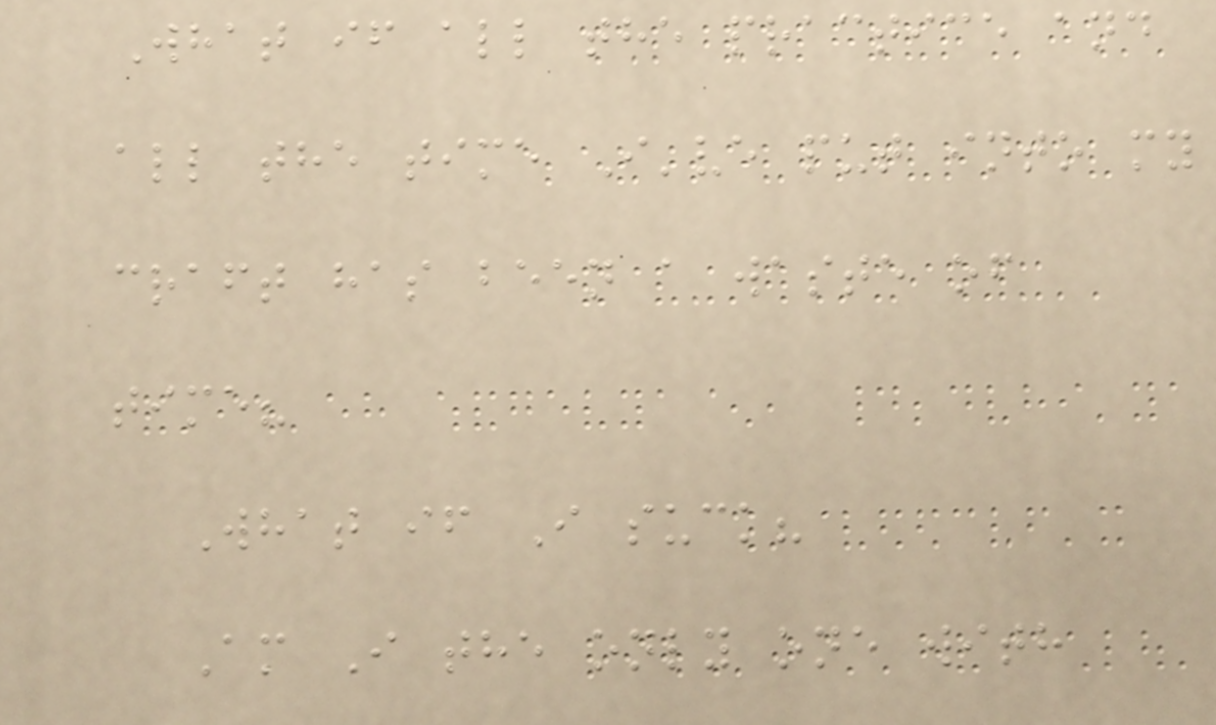What if all the practice and
all the time I've put into my
craft has been a waste of
time?
What if I suck?
Am I the only one with
